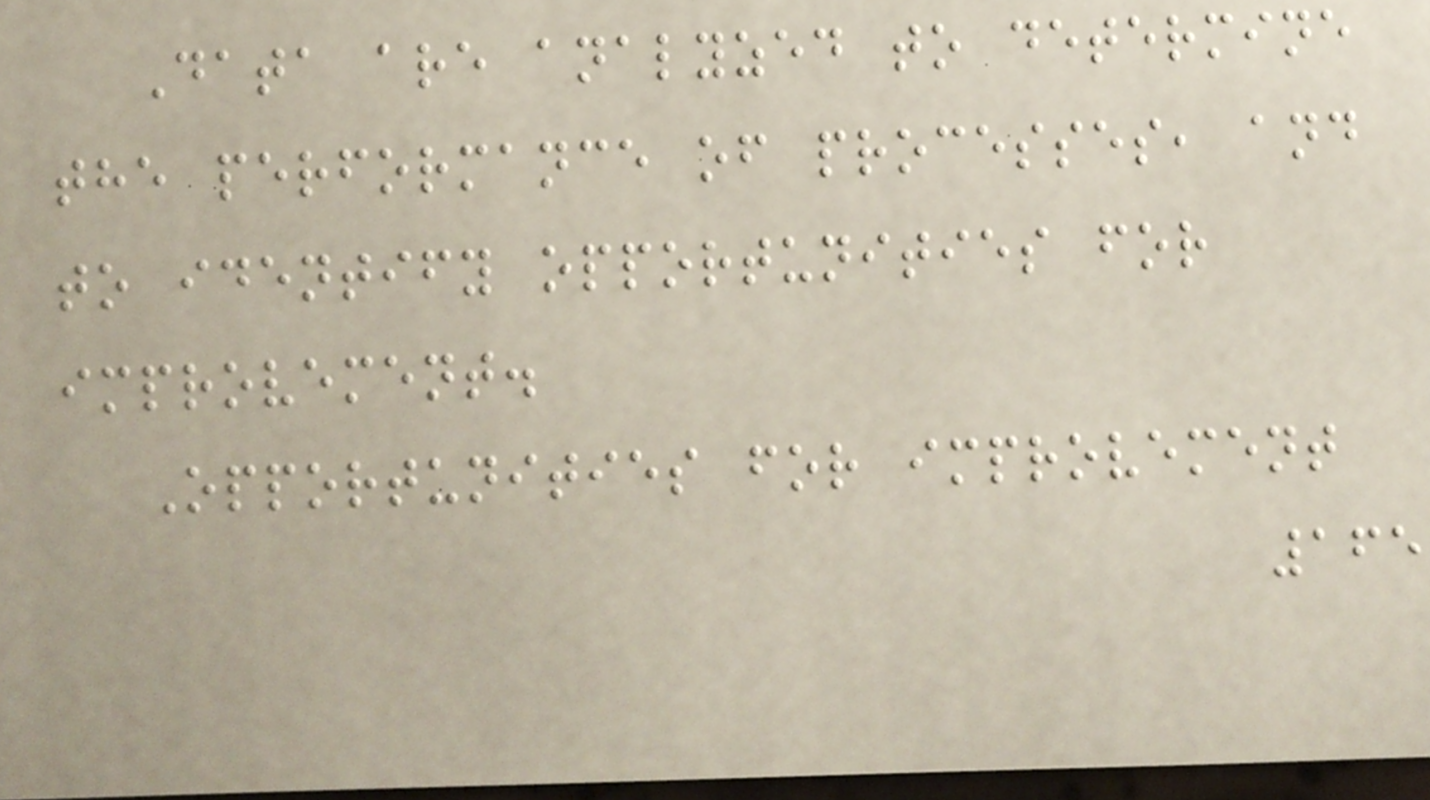Data are analyzed to determine
the performance of processes, and
to identify opportunities for
improvement.
Opportunities for improvement
165
